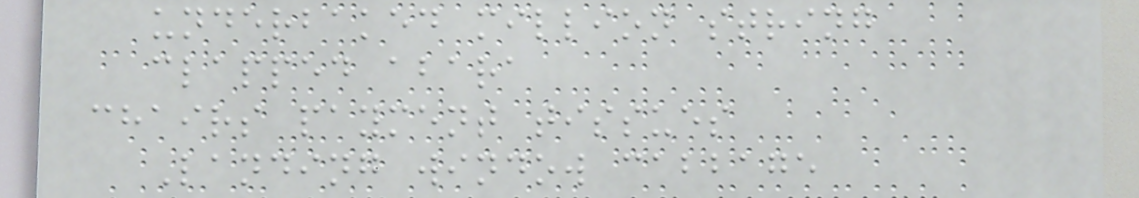underbaked million string
clapped abara
chairs payment tissues
Landing window cabbage
